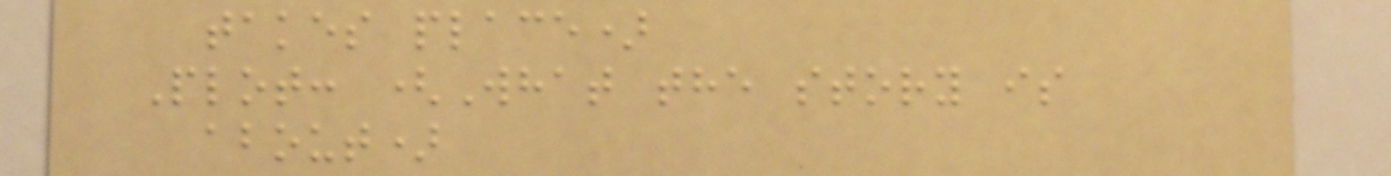takes place)
Plot: (What the story is
about)
